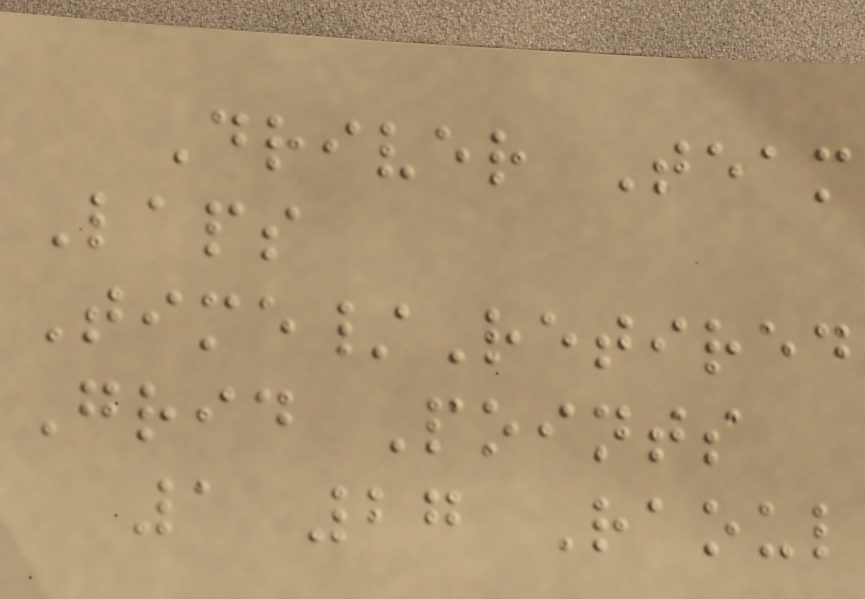Driver Team
Laps
Time/Retired
Grid Points
1 27 Raoul
